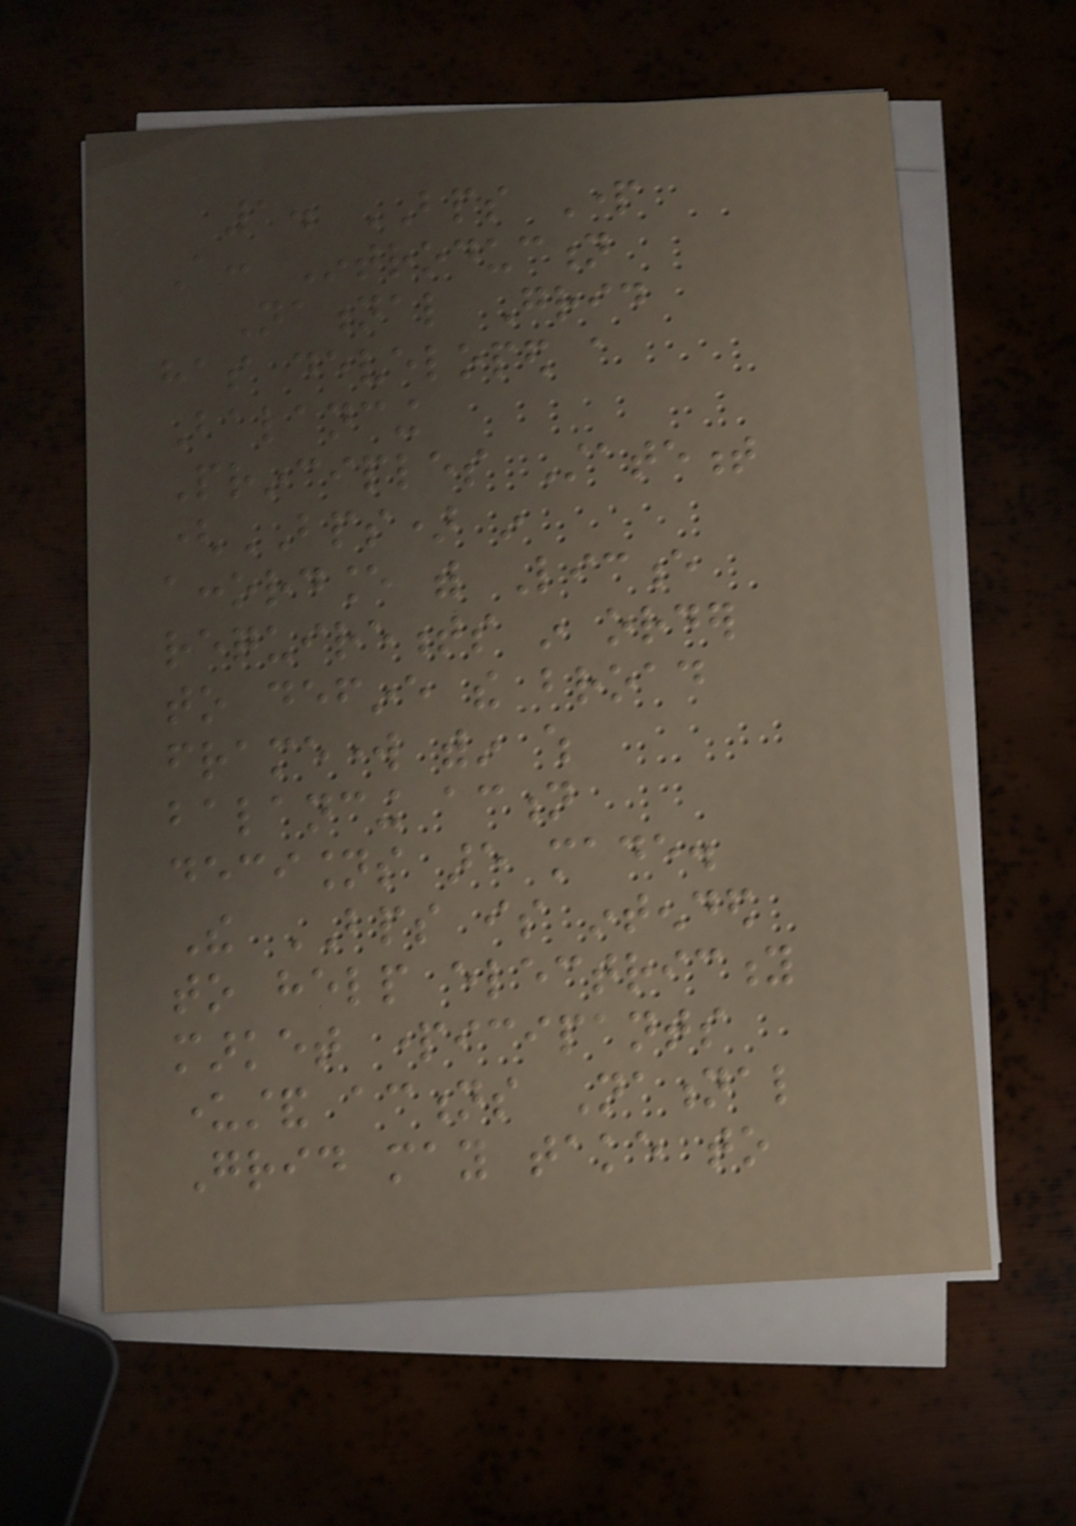1. BPS Part
A: Introduction
National Grid
has developed a
Balancing
Principles Statement
(BPS) in
accordance with Licence
requirements in order
to define the broad
framework within which
balancing action
decisions are made.
The BPS is intended
to help electricity
market participants
understand actions National
Grid may take to
